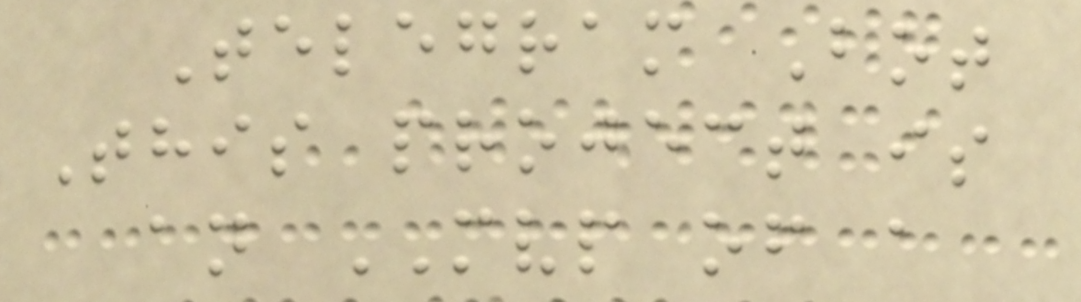Telegram Bot
This project is
an MVP of a
